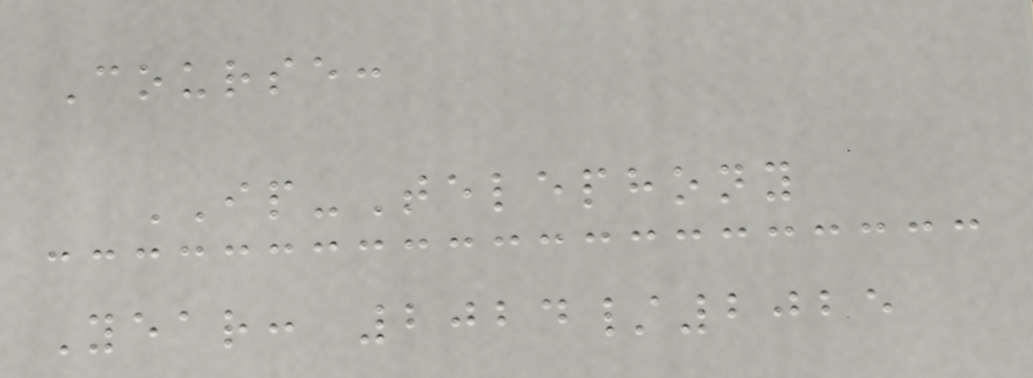Course:
IP-Telephony
Year: 2024/2025
